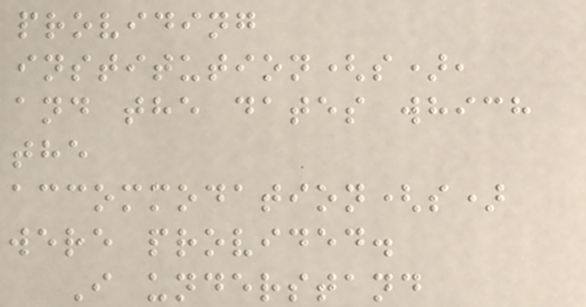providing
institution(s),
and the dates which
the
accommodation(s)
were provided.
I understand
